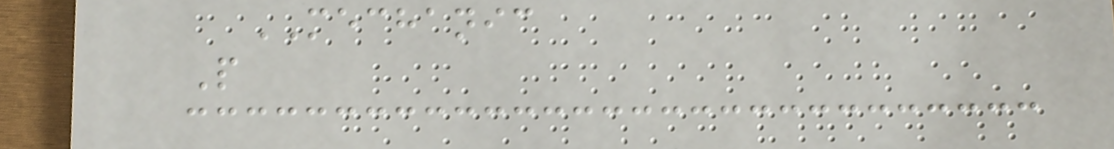MECHANIC
P
